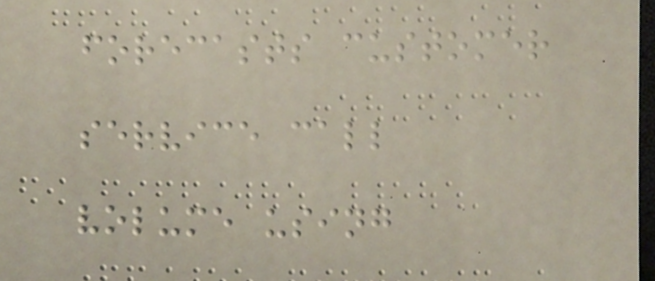forecasts customer
service call
volume using
